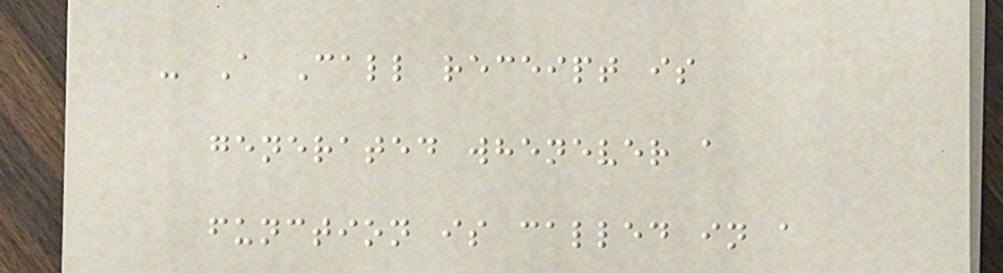- A Call receipt is
generated whenever a
function is called in a
